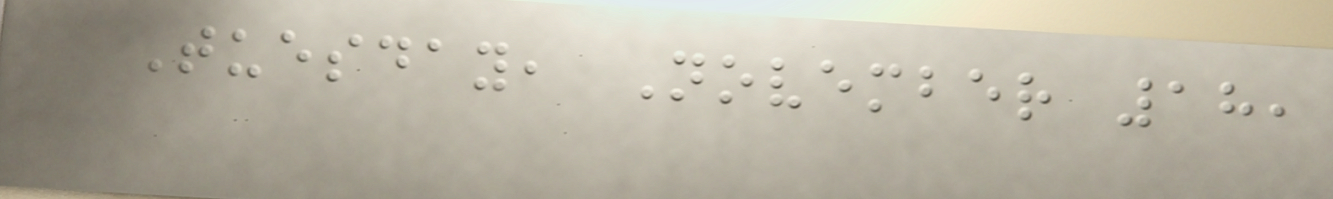Tuesday, November 18,
